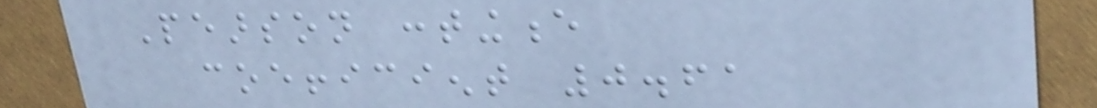Pearson contingence
coefficient 0.61
